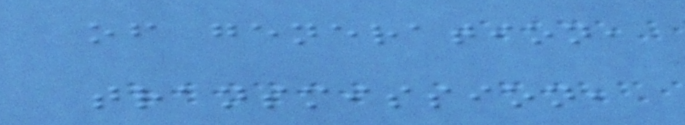of generation,
transmission,
